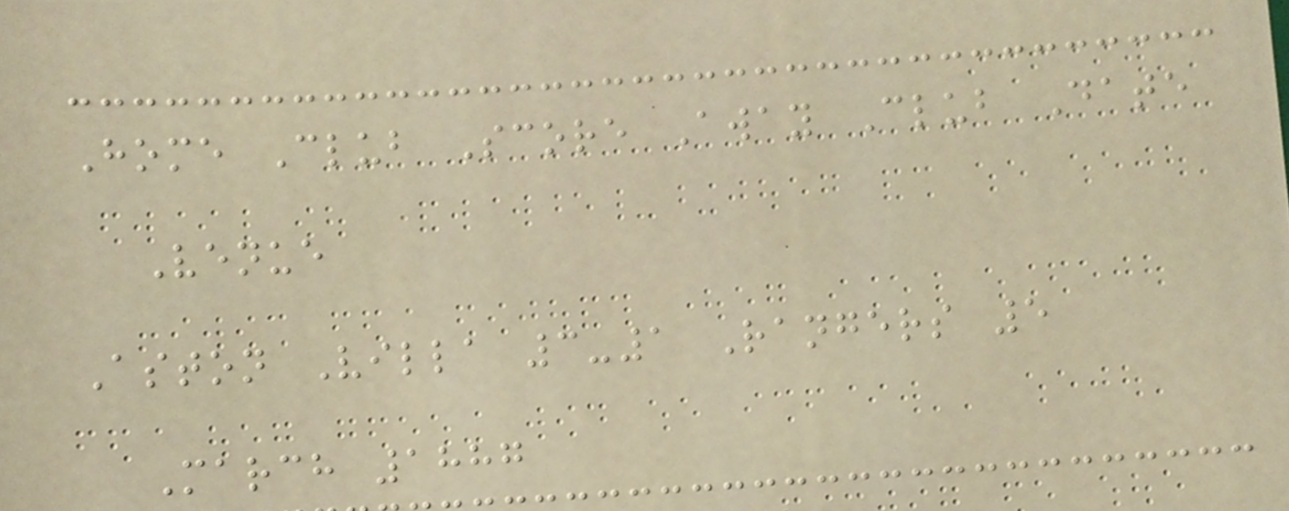Home Club Score Away Club Date
Venue
Aston Villa 3-1 Rangers 5
March 1887
